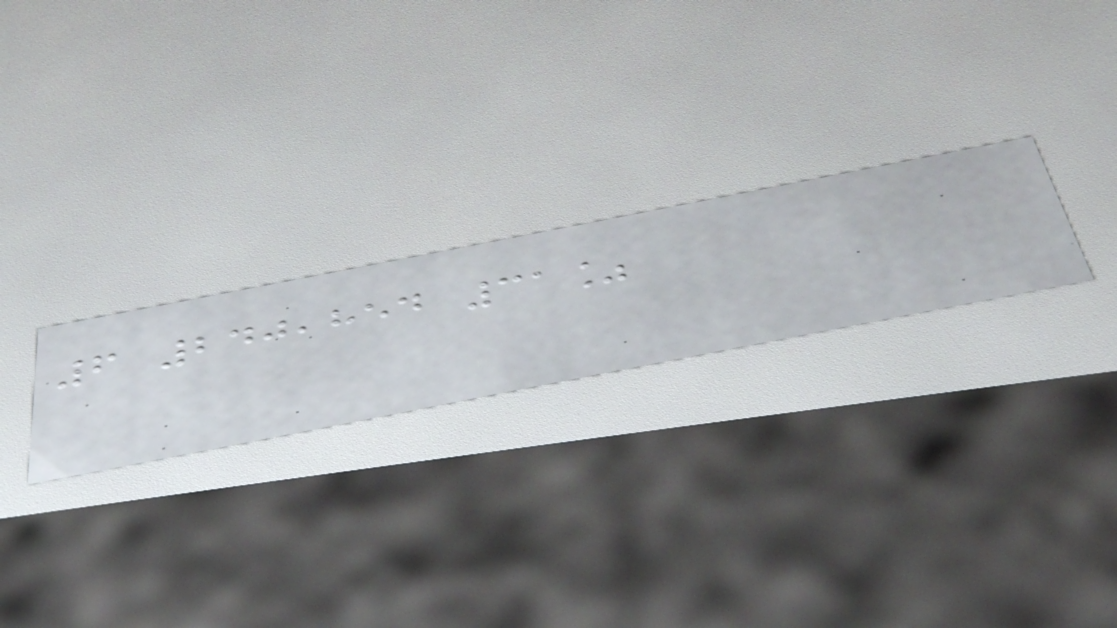6 240,854 31%
